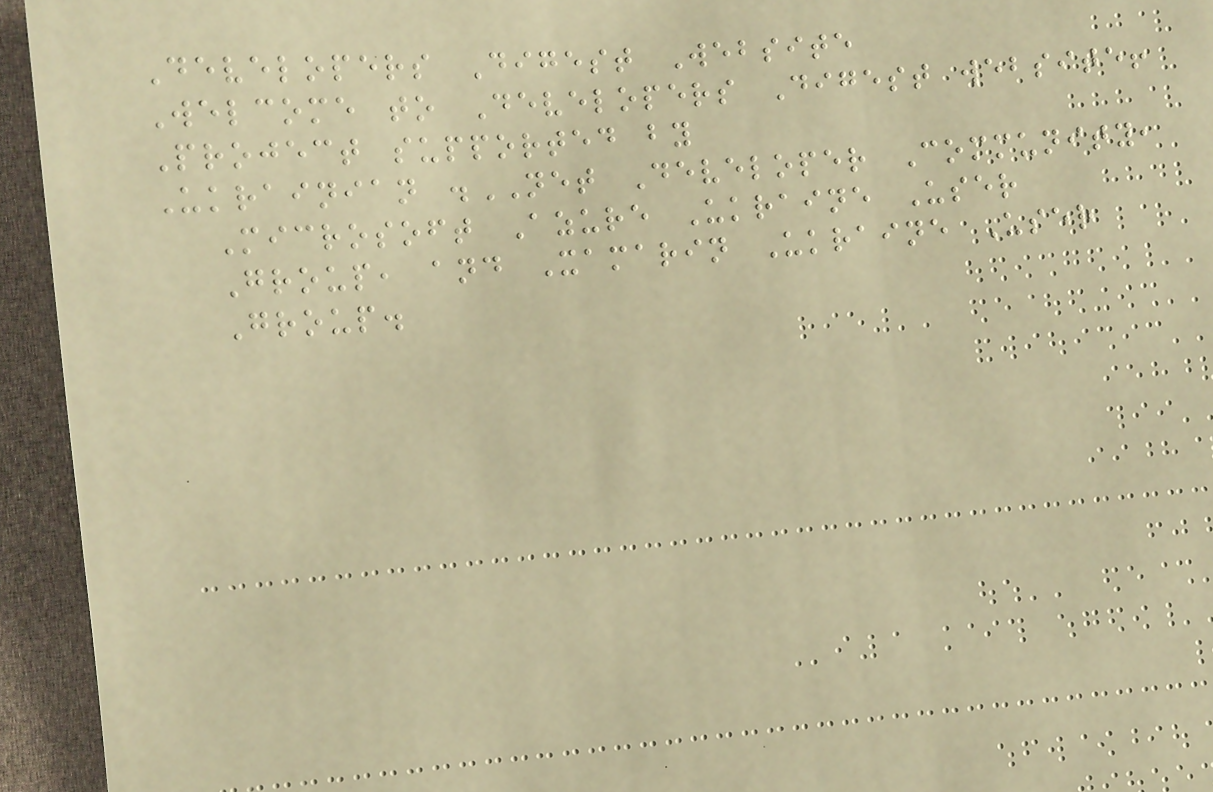Developers Digest Website
Welcome to Developers Digest website!
Project supported by
Ukrainian .NET Developer Community,
Microsoft Azure Ukraine User
Group, and Xamarin Ukraine User
Group.
